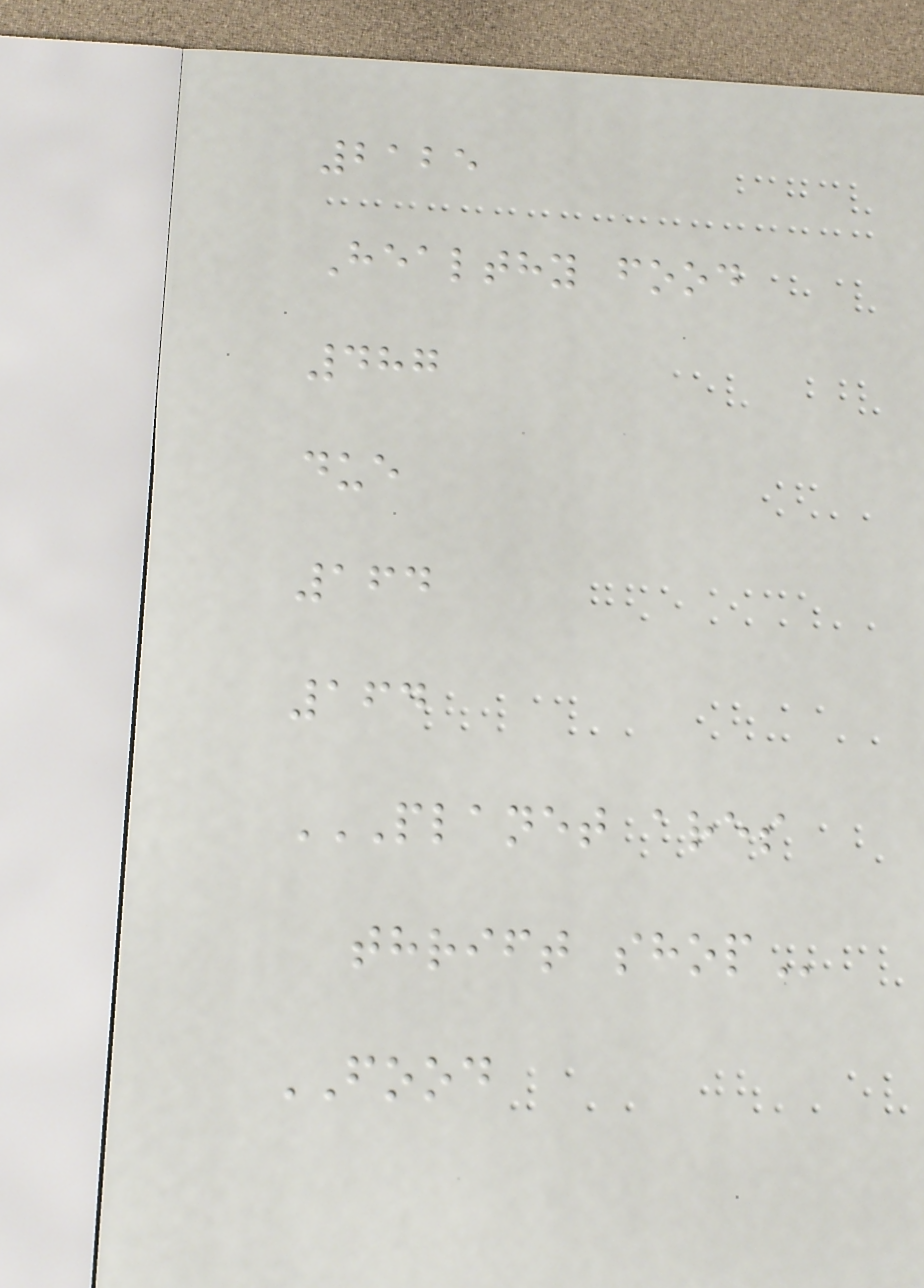2125
Healthy food
487
due
164
164
PLANET ARES
THRIFT SHOP
FOOD
